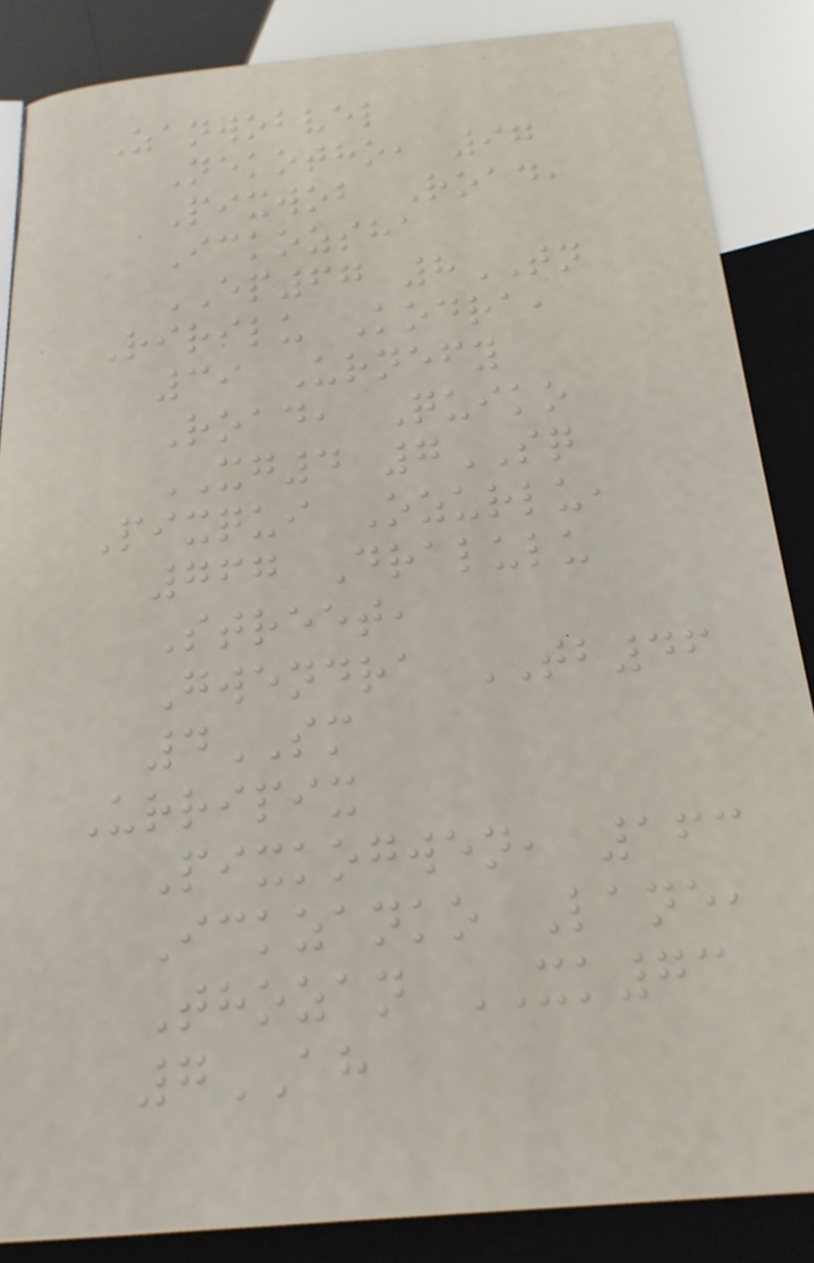Zanwobvel
Nekotho, 97
Pixwob Road,
Ickozsha
EP67 8TN
Ririlu Kodra,
39 Urnefy
Road, Quiko
XG4 7SQ
Pixqui Ozurlu,
767 Dralulu
Street,
Gwendra TB46
4SM
Urripix
Pixkogwen, 163
Ickzanko Lane,
Thozan XK73
7AH
